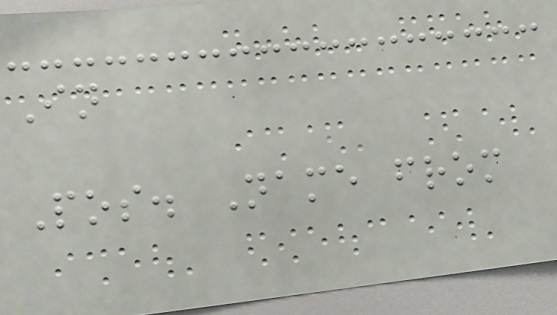In
Pos. Name from
